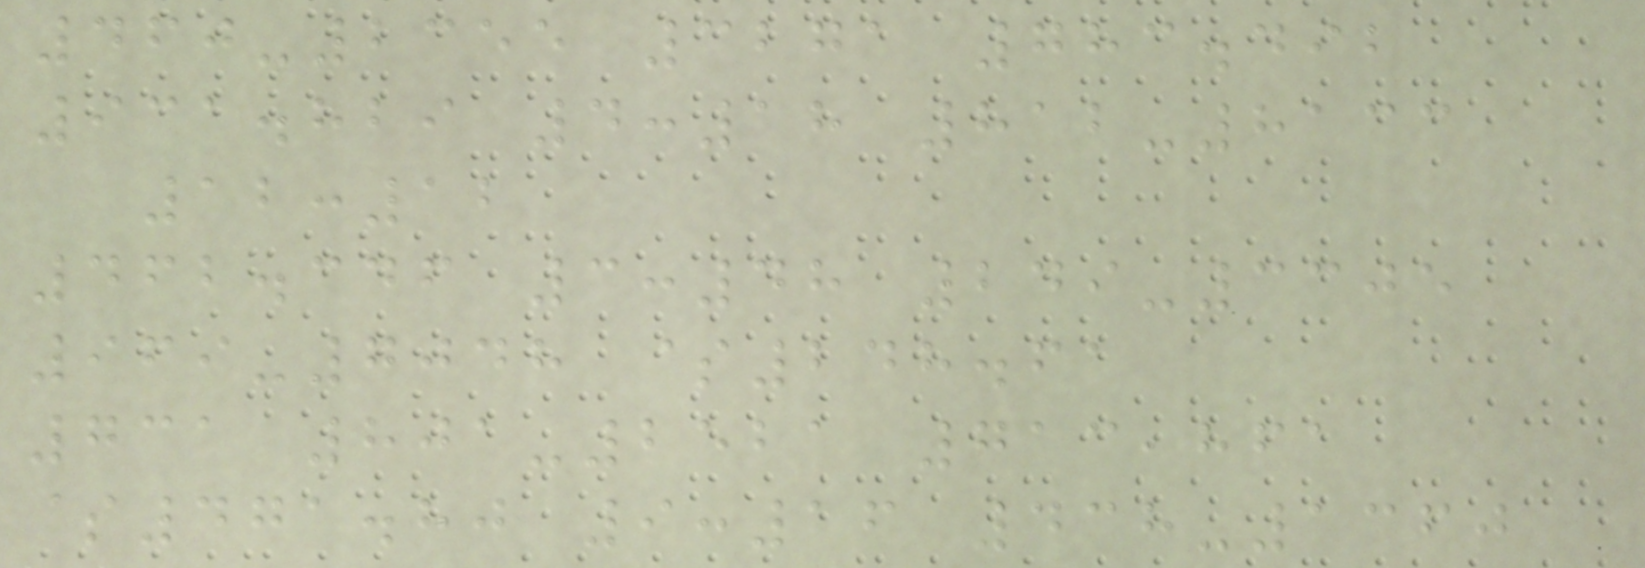460-2355 3271 783.492
931.829 4:18 812-8133
12:12
462.346 3:48 249-3305
969-7048 $248.61
731 801-2521 713,861
$471.80 9:16 438-1360
